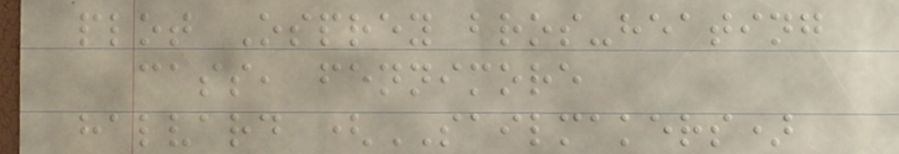plot Osprey bros-heating
cass, fennimore
halvard (SAILMAKERS)
